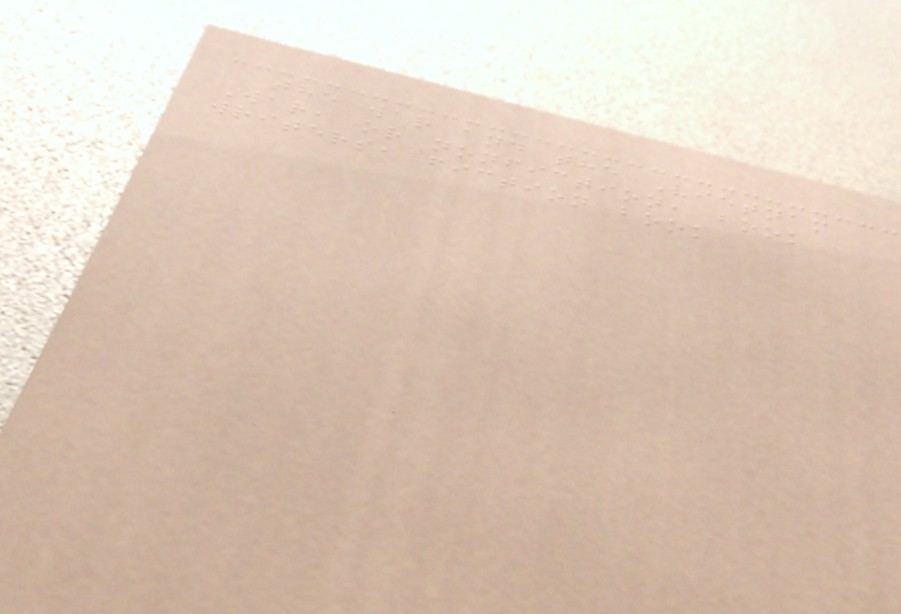the war and the Vietnam
War, or nonfiction, book
writers, fiction book
